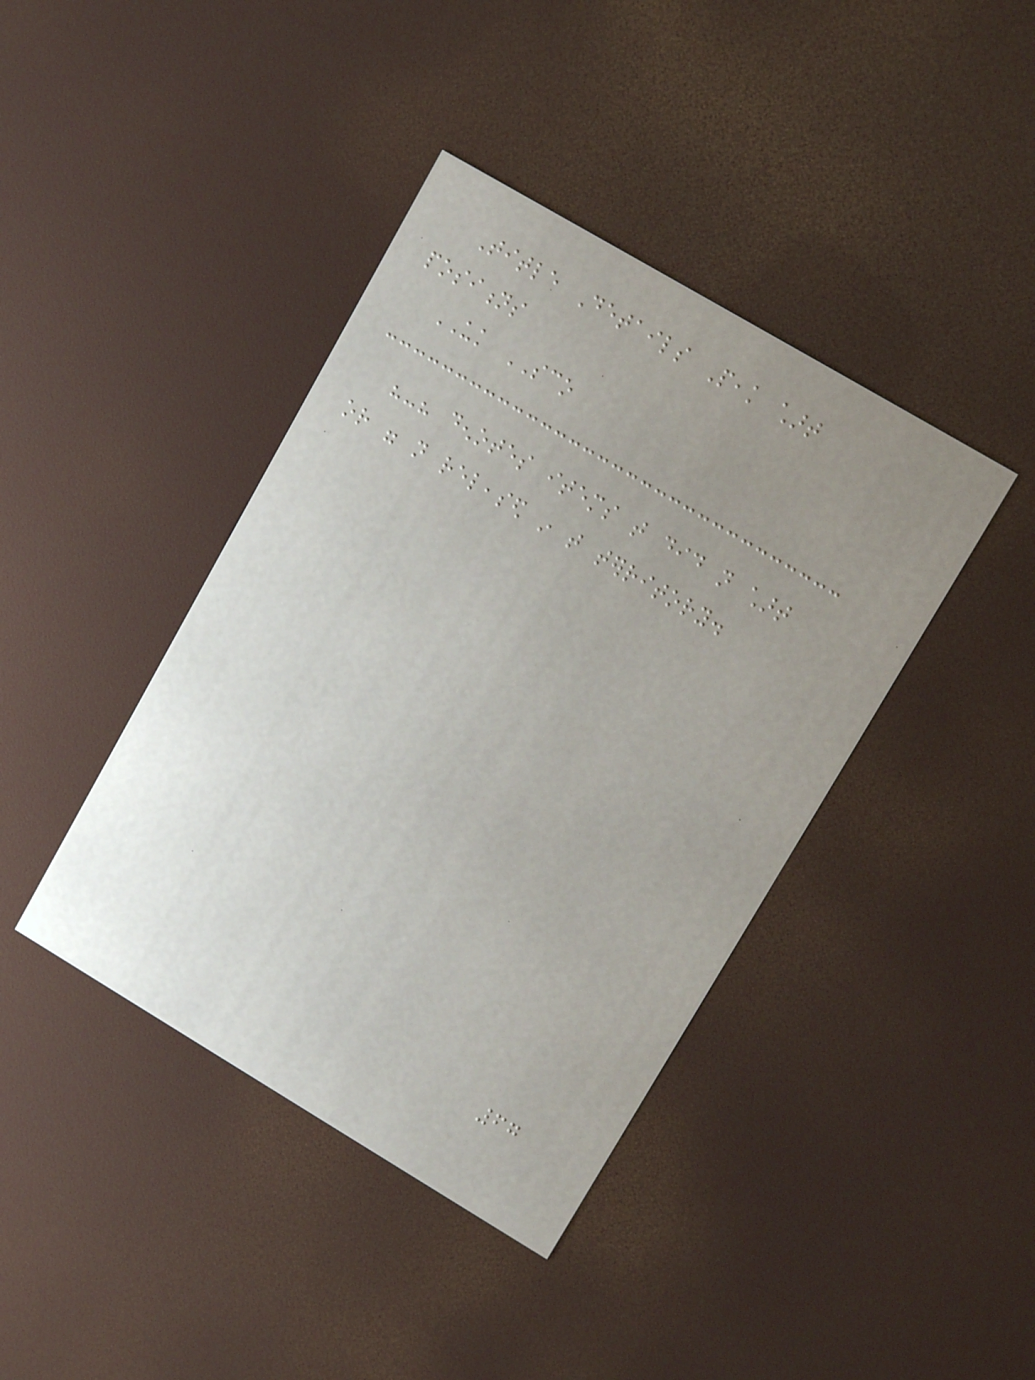Title Details Peak chart
positions
UK SCO
"-" denotes items that did not chart
or were not released in that territory.
67
